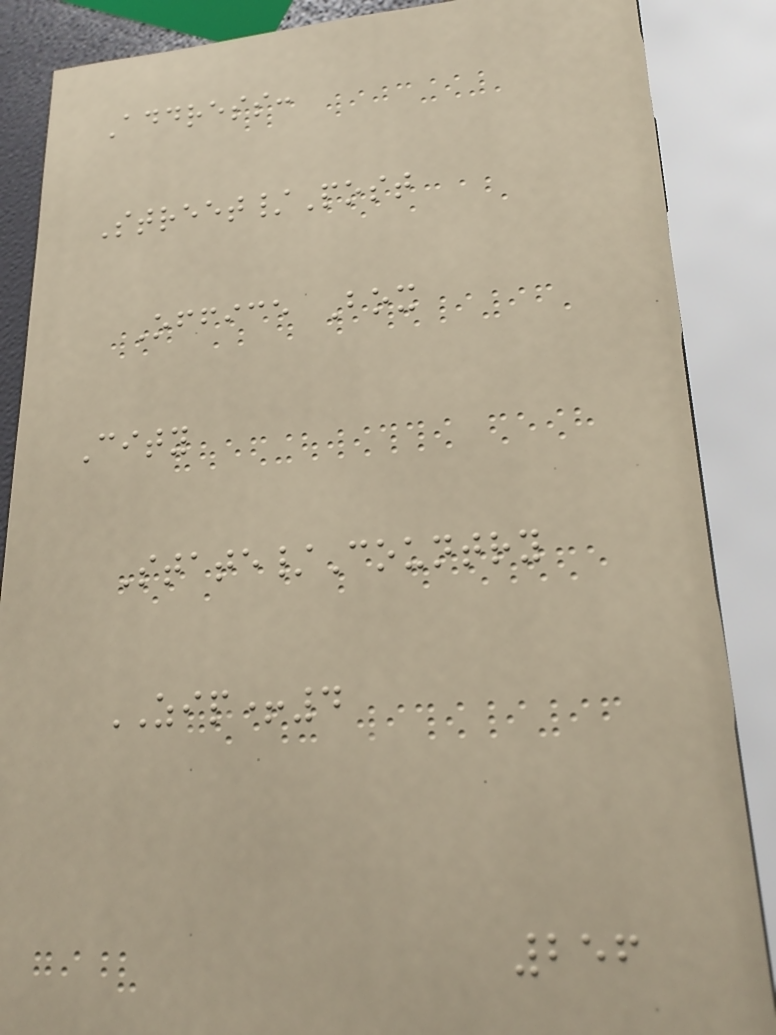Address:
Street/Post
Office Box
City
State/Country
ZIP+4
256
